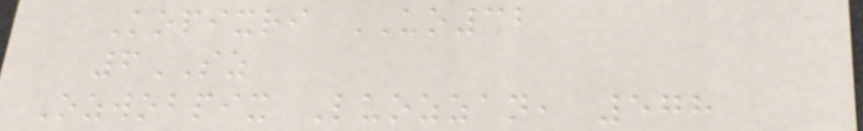Kopixri UO32
6SZ
Ozwobpix Luozzan, 578
